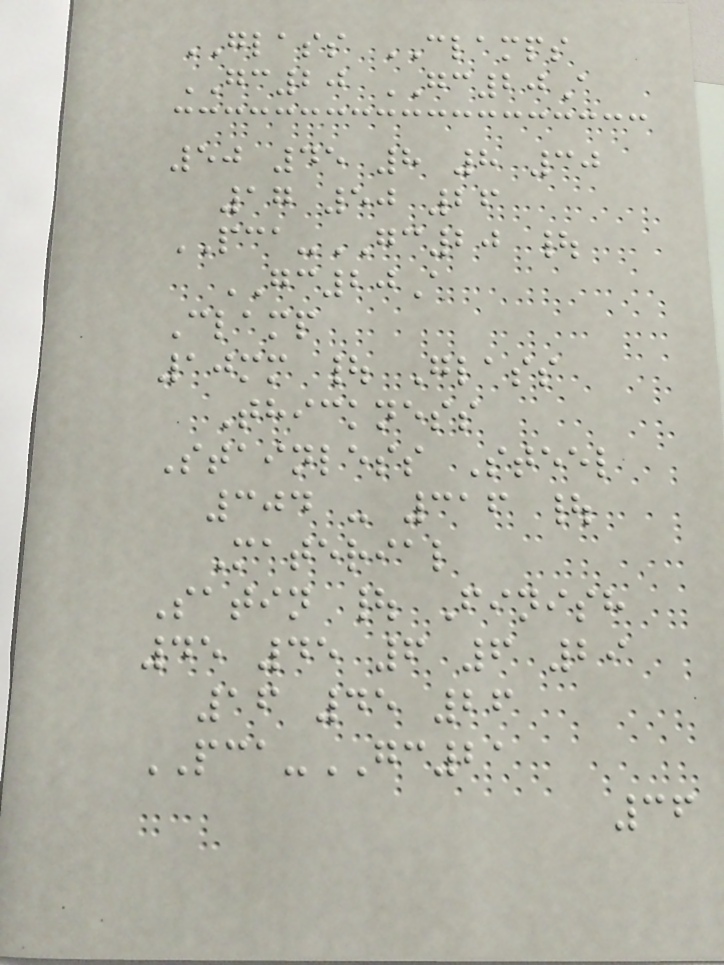GLASS CLAMPS
GC20 GC20A
50 45 8 8 30
17 50 26
PCA-GC20 |
GC20A
Clamp
10mm | Glass
Thickness
Stainless Steel
304 - 316 |
Material
Satin | Finish
45 45 6 6 29
16 45 26
PCA-GC21
36
